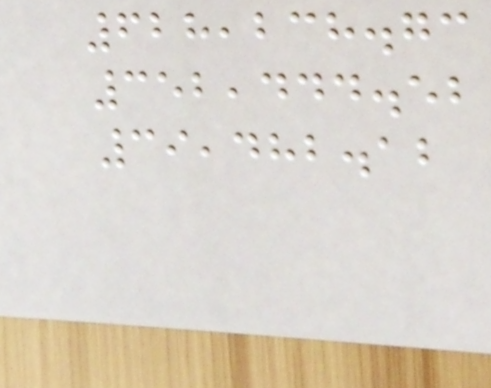628,238.73
352,444.52
39,482.12
